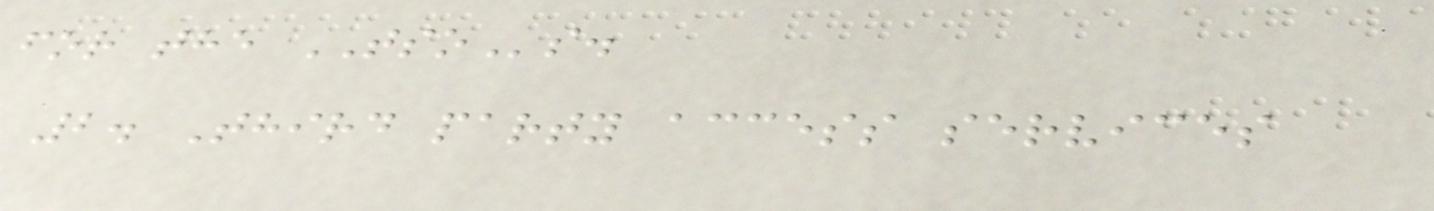for the TSOs.
2. Third party access services
